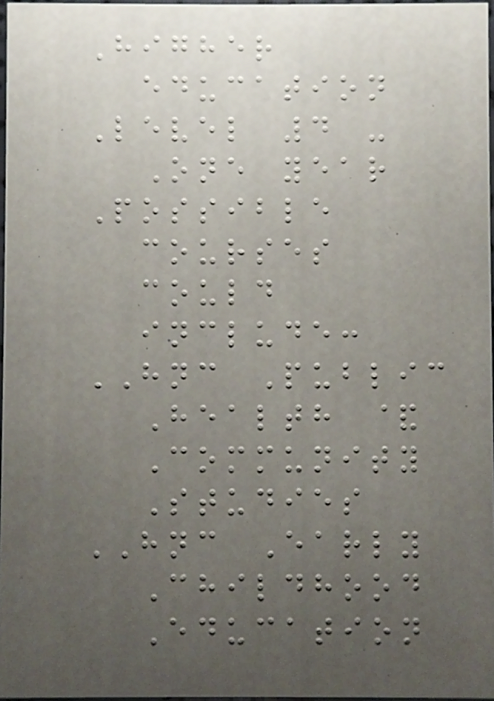Higher
education
Level 4 -
One year
Possible
courses
could
include:
HNC Public
Health &
Community
Studies
HNC Early
Childhood
Education
